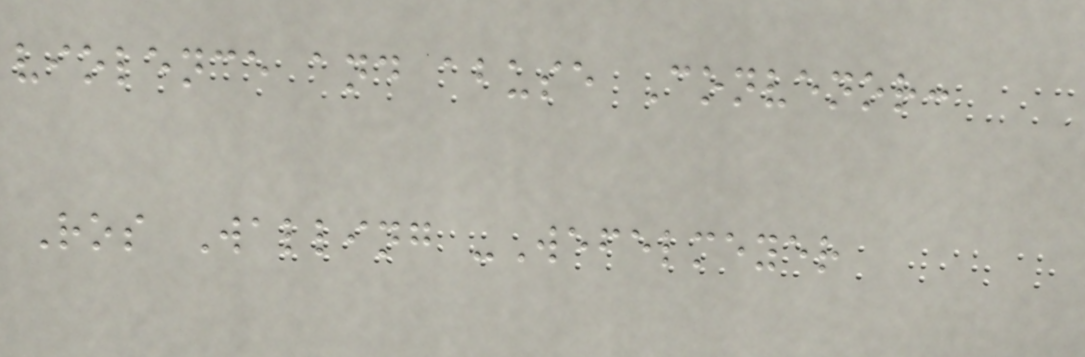violence and abuse Convenor:
Ros Walling -Wefelmeyer
